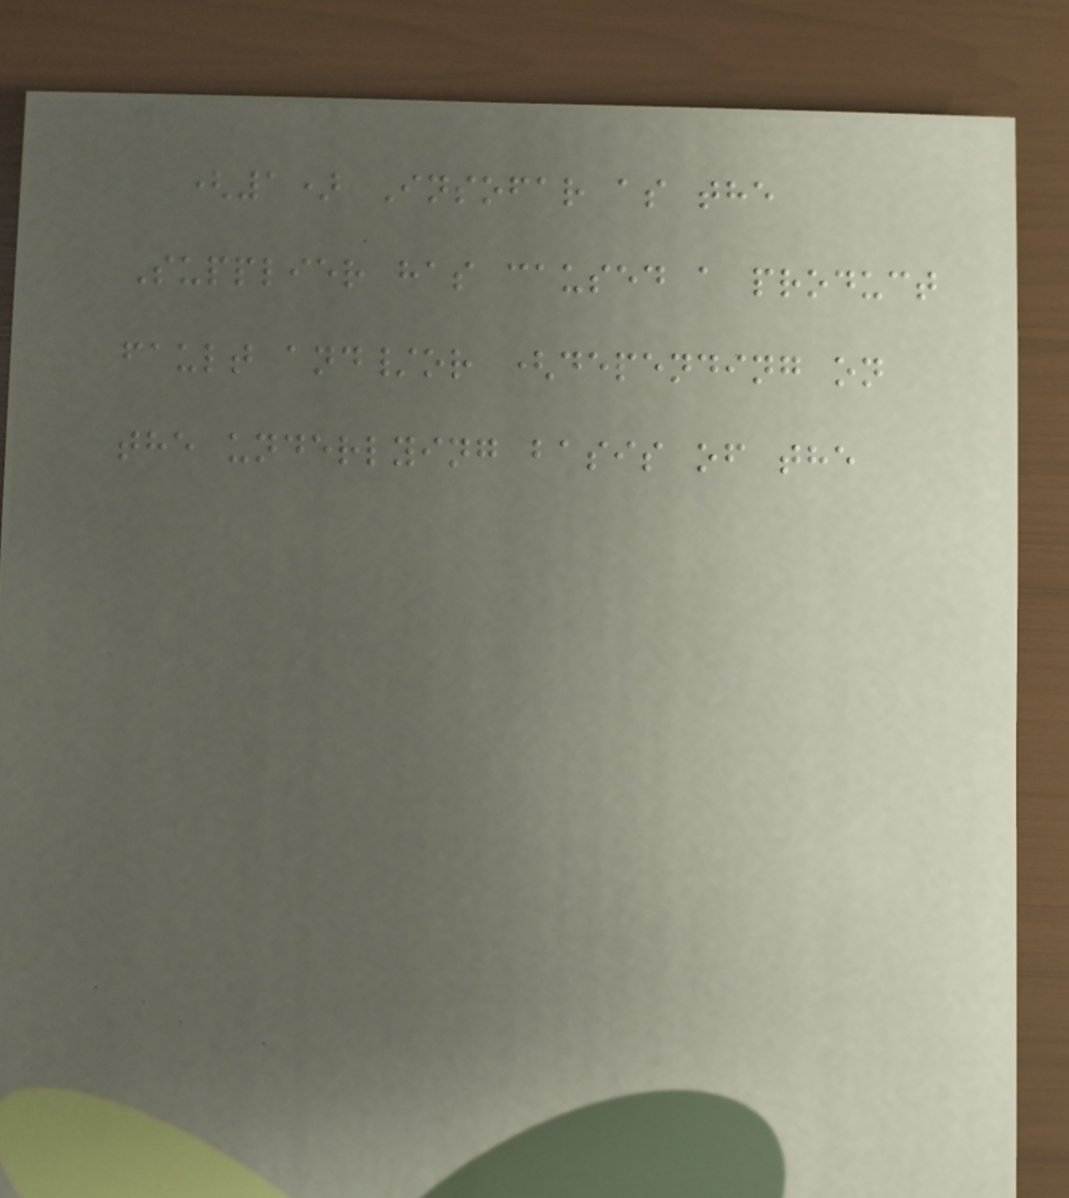(1) Insofar as the
Supplier has caused a product
fault and/or (depending on
the underlying basis of the
